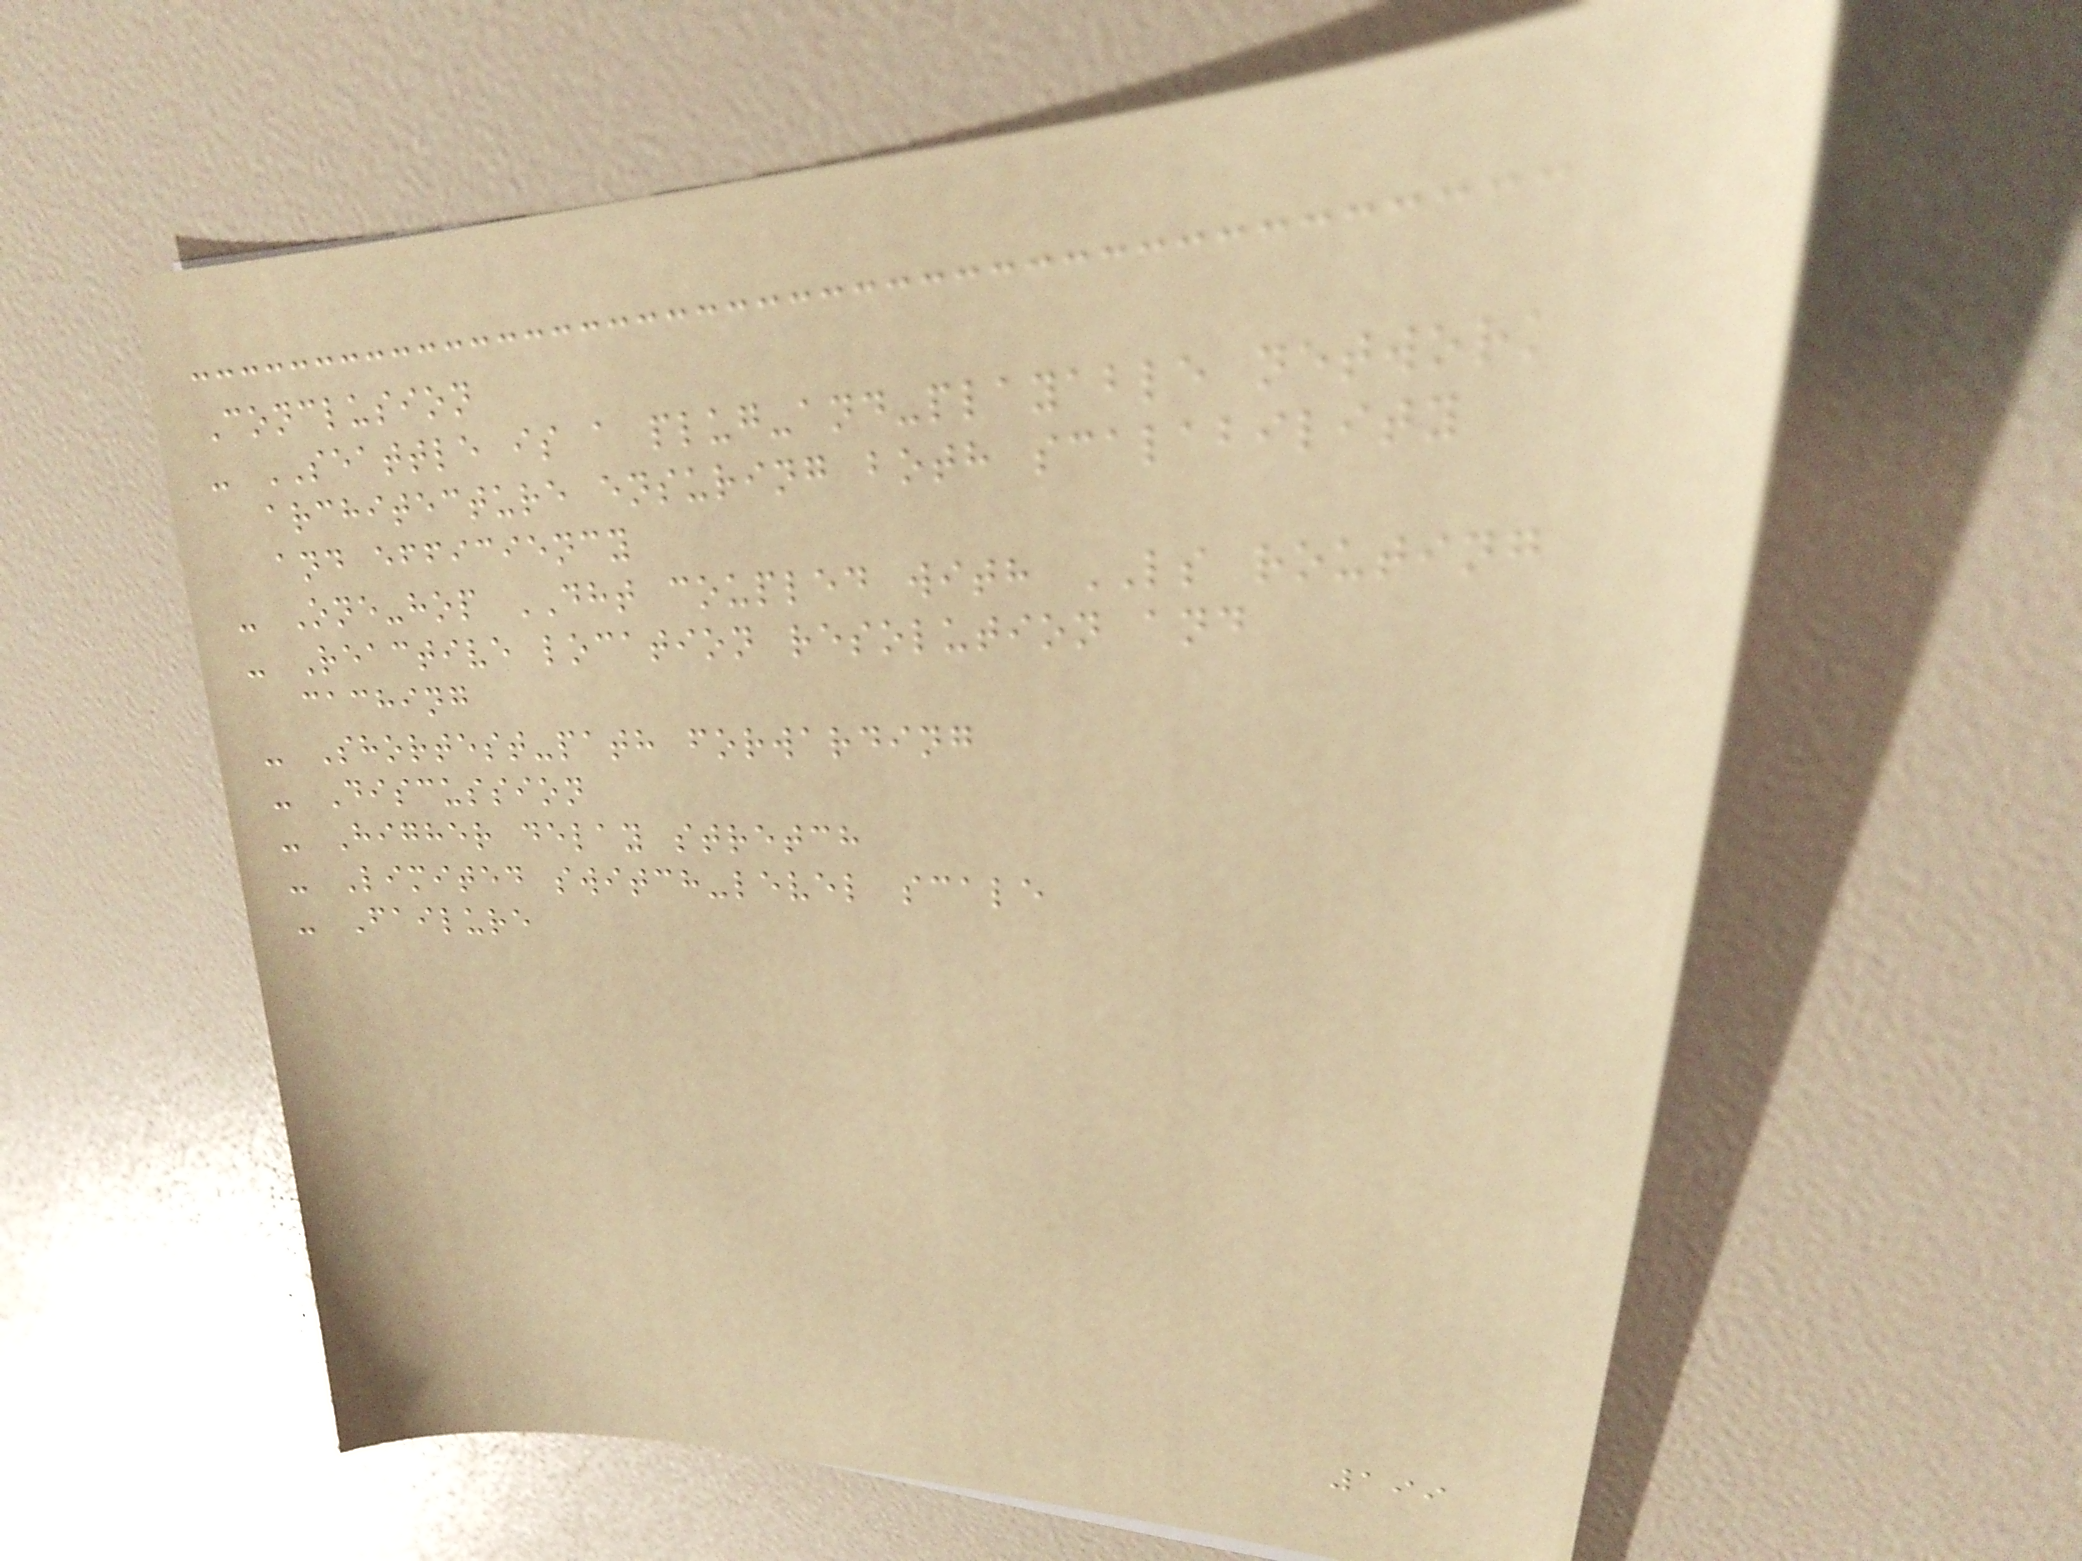Conclusion
- SEATTLE is a plug-and-playable network
architecture ensuring both scalability
and efficiency
- One-hop DHT coupled with LS routing
- Reactive location resolution and
caching
- Shortest-path forwarding
- Discussion
- Higher delay stretch
- Limited switch-level scale
- Failure
199
